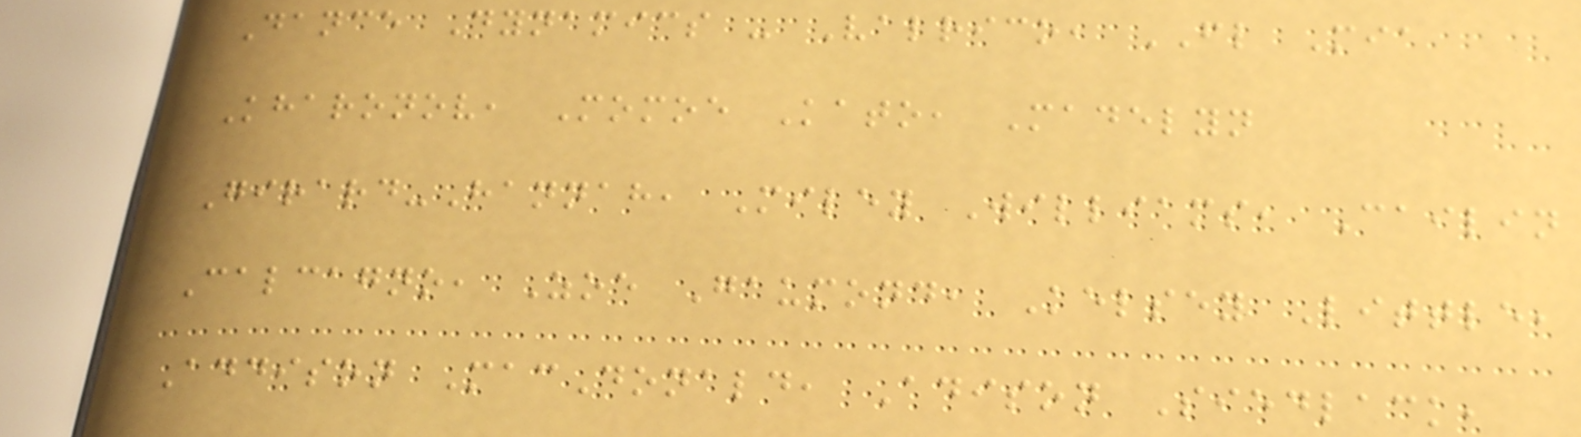Dance Dynamics - Valrico, FL Mia
Kharonov, Momoe Kato, Madelyn
Girard-Hannah, Miley Williams, Cailin
Calcagno, Zoe Gaumond, Kelsey Little,
Addison MacDonald, Adison Siedlack,
